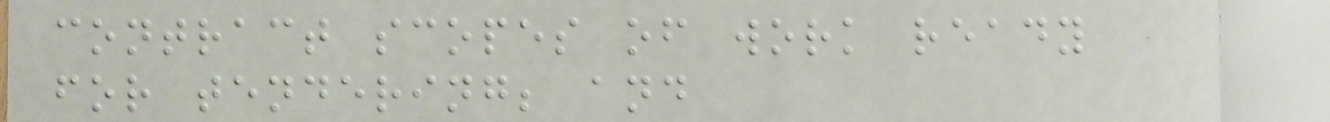contract scopes of work ready
for tendering; and
